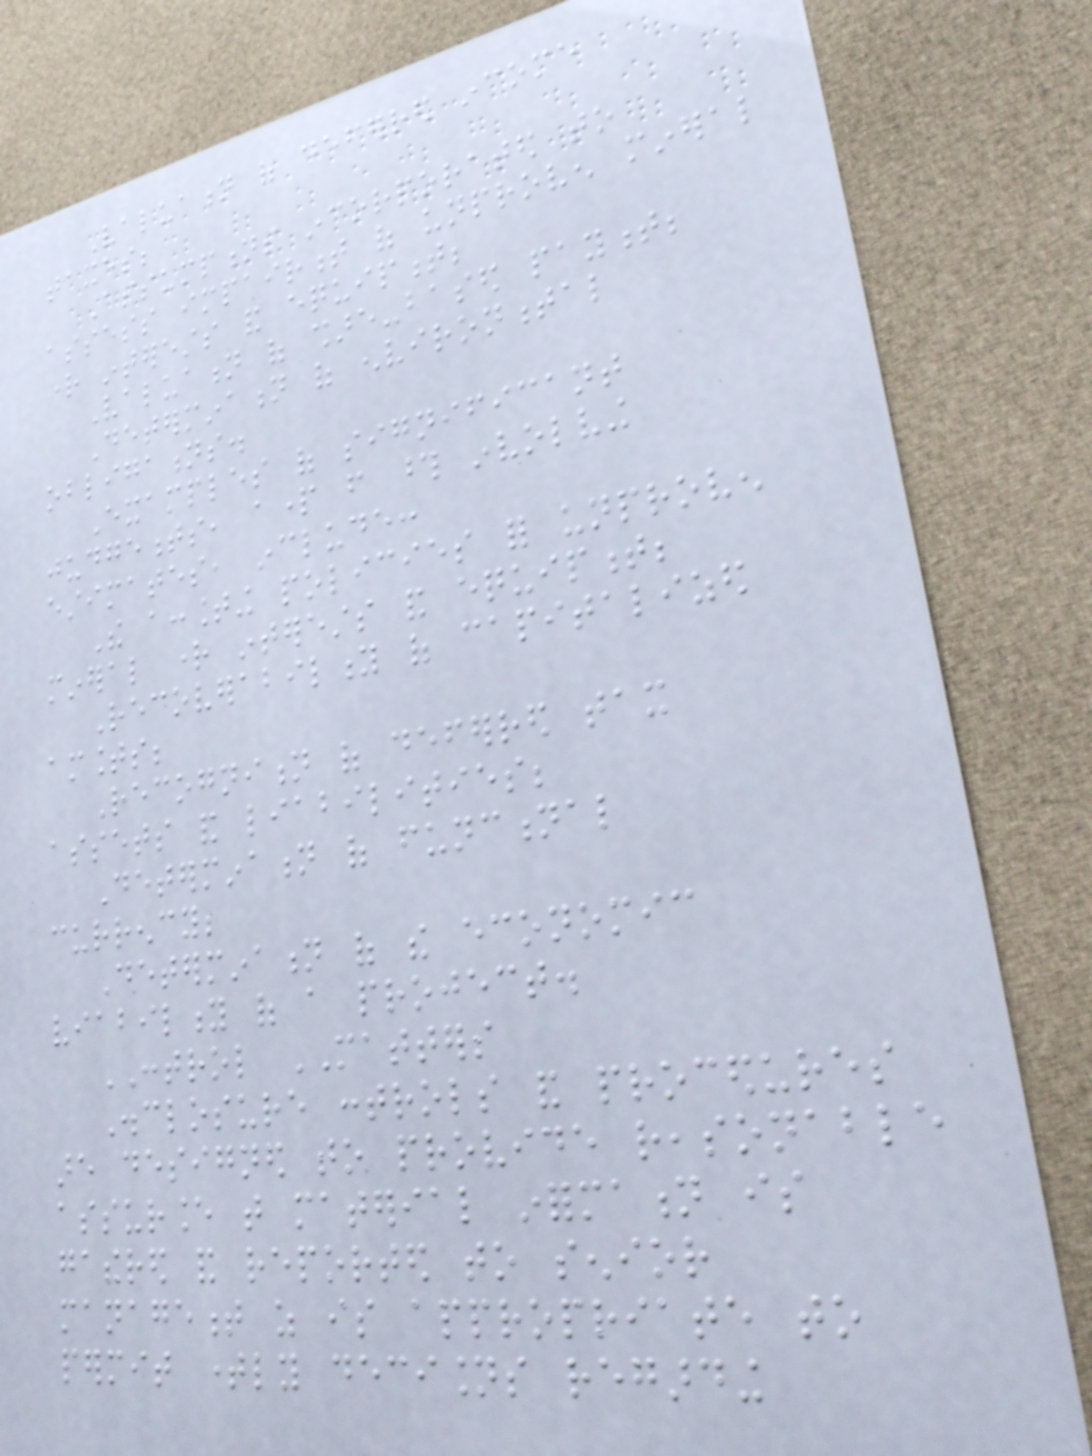Valuation of deferred income
taxes;
Assumptions incorporated to
assess impairment of unproven mineral
right interests and equipment;
Valuation of share-based payment;
Determination of environmental
obligations.
Examples of significant
judgements, apart from those involving
estimates, include:
The accounting policies for unproven
mineral right interests and equipment;
Recoverability of capitalized
amounts;
Recognition of deferred tax
assets and liabilities;
Determination of functional
currency;
Determination of the economic
viability of a project.
CONTROL MATTERS
Disclosure controls and procedures
are designed to provide reasonable
assurance that material information is
gathered and reported to senior
management as is appropriate to
permit timely decisions regarding
